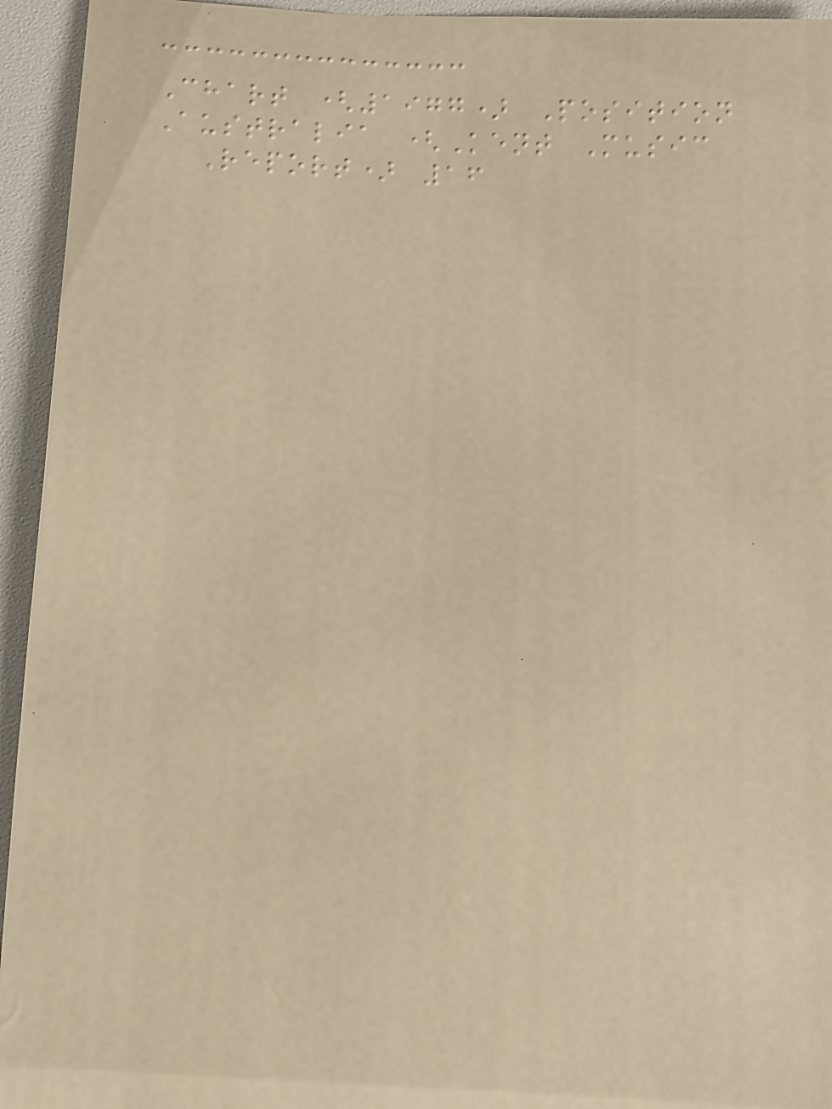Chart (1977) Position
Australia (Kent Music
Report) 16
